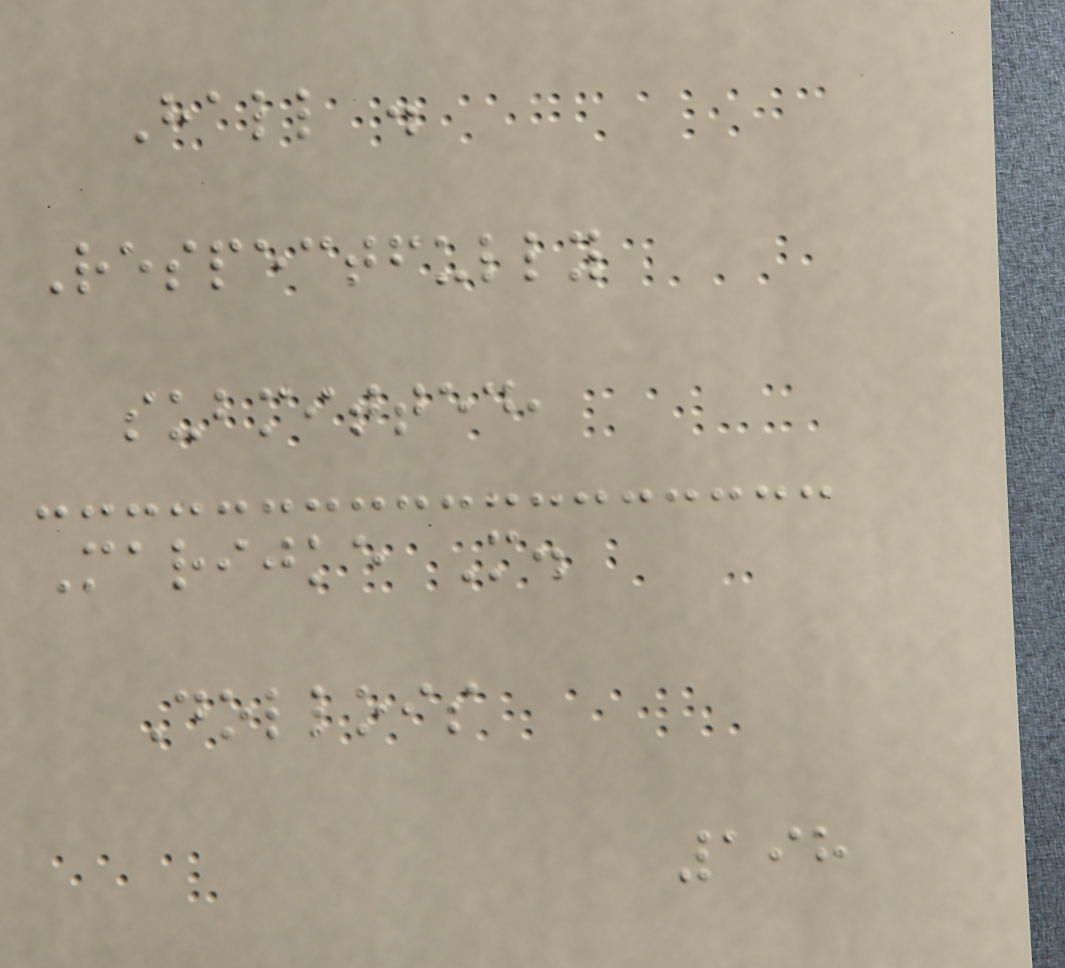Hall .
Respectfully
submitted,
Marijke M.
Dollois
198
